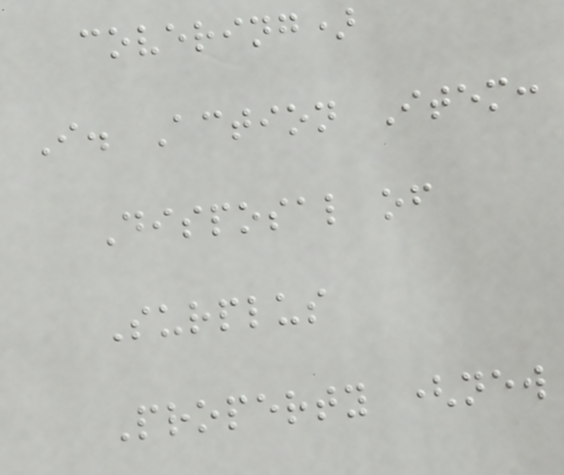covering)
I. Action Item:
Disposal of
Surplus
Property (new
